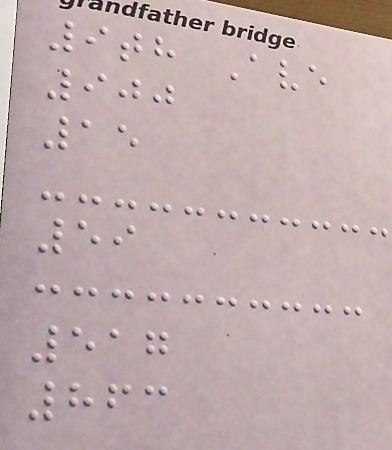9th Ave
900
15
59
517
863
